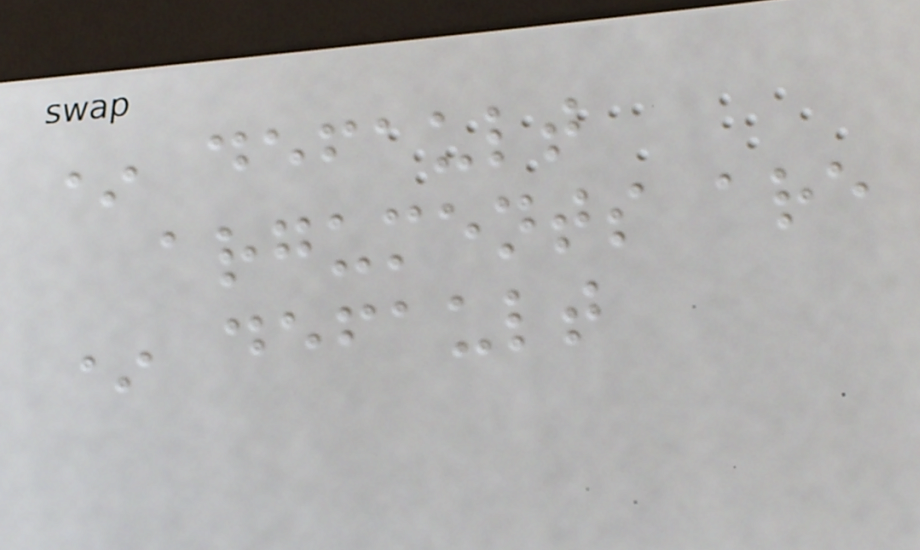* default
arguments are
* default
